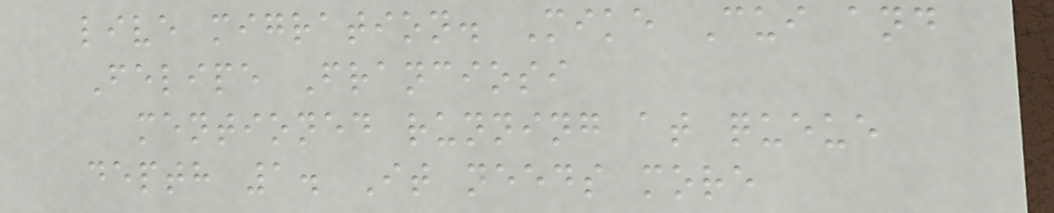live migration. Mike Cui and
Felipe Franciosi
mentioned running at queue
depth 1. It needs more
